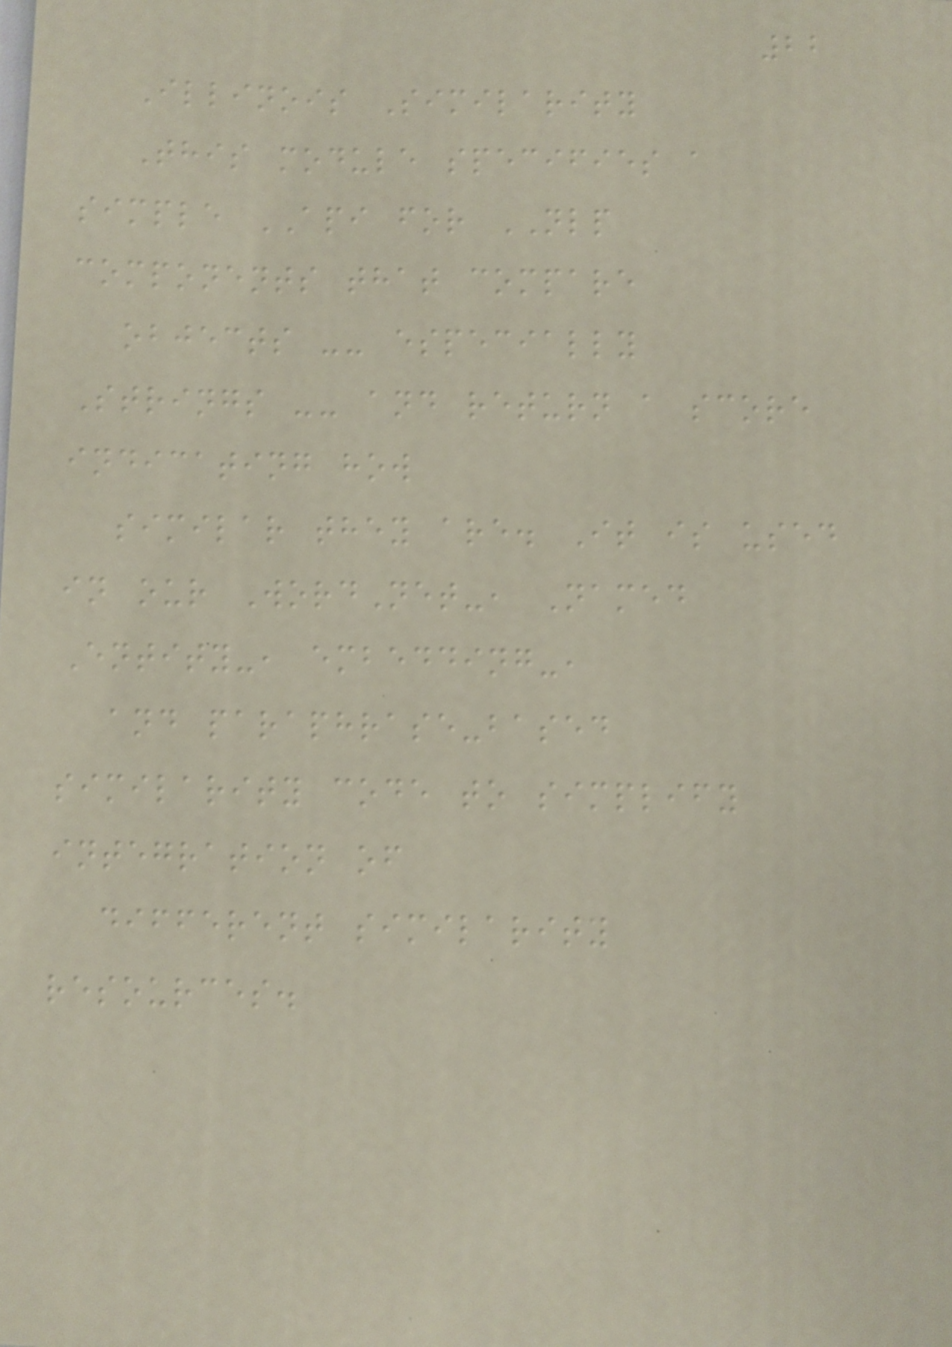22
Illinois Similarity
This module specifies a
simple API for NLP
components that compare
objects -- especially
Strings -- and return a score
indicating how
similar they are. It is used
in our WordNet-, Named
Entity-, embedding-,
and paraphrase-based
similarity code to simplify
integration of
different similarity
resources.
